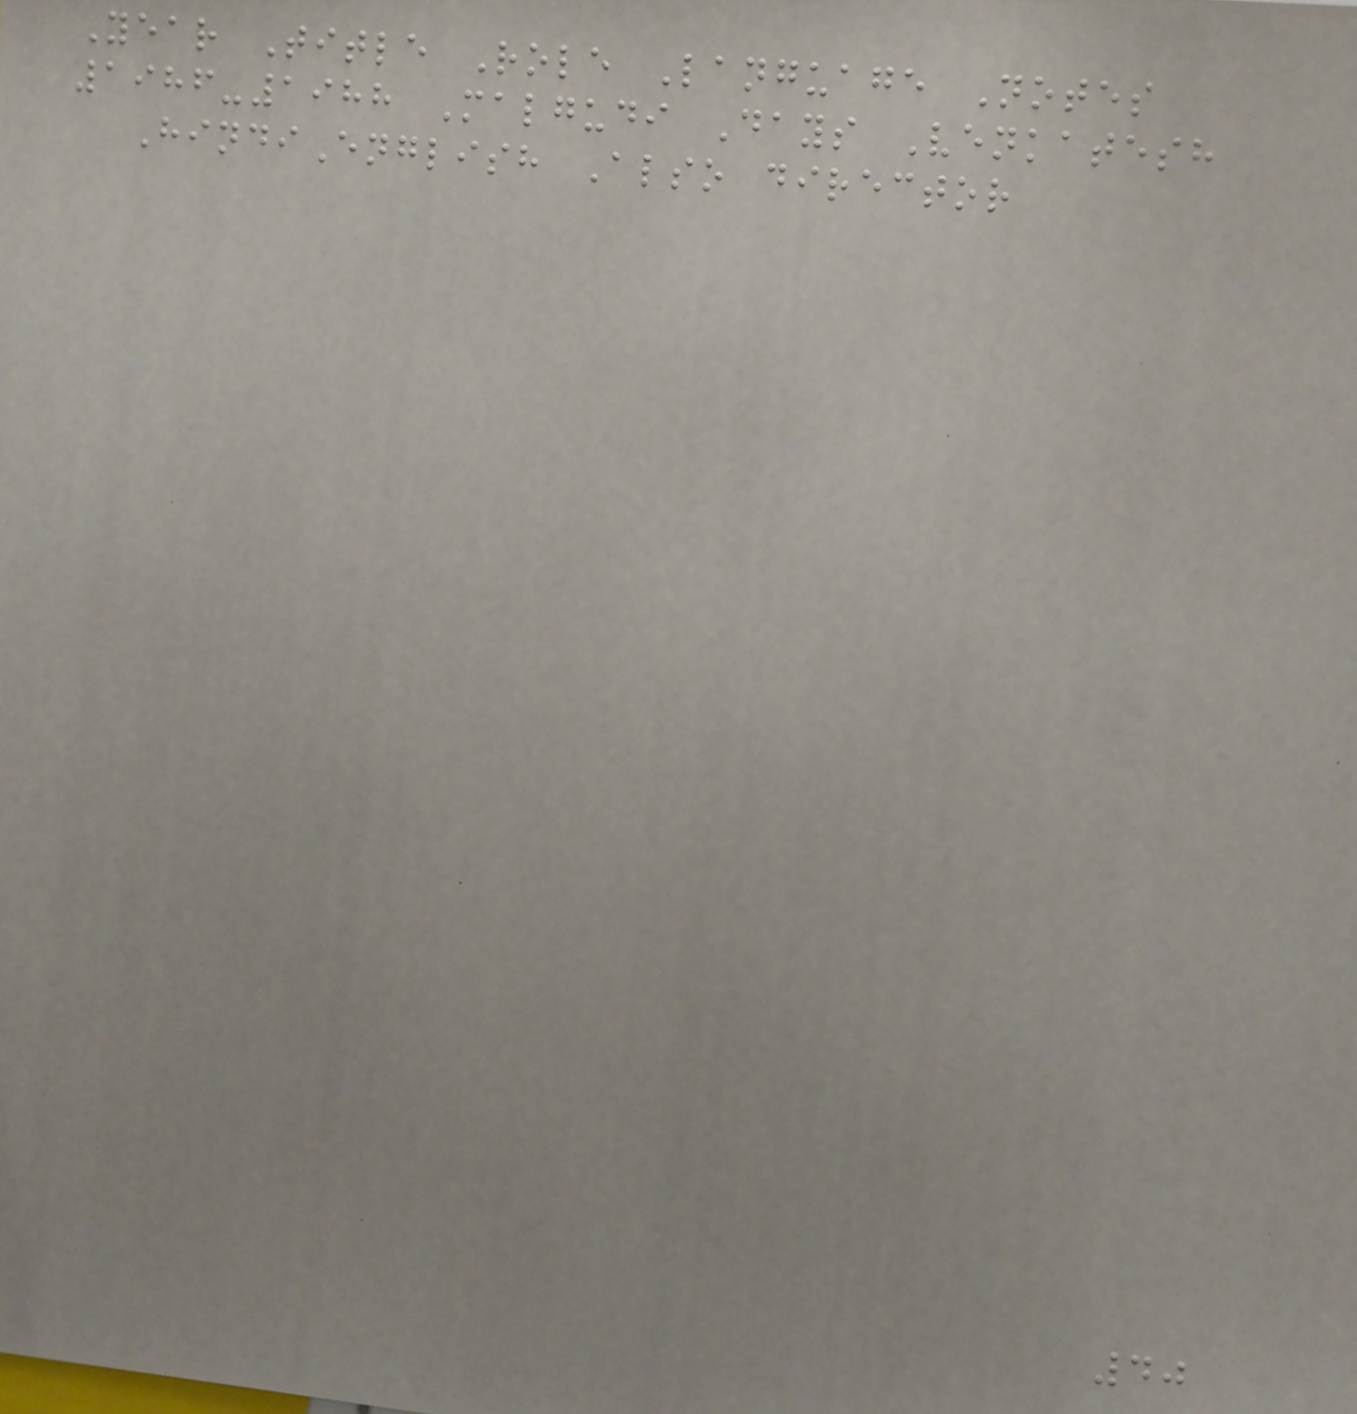Year Title Role Language Notes
1986-1988 Malgudi Days Venkatesh
HindiEnglish Also director
40
